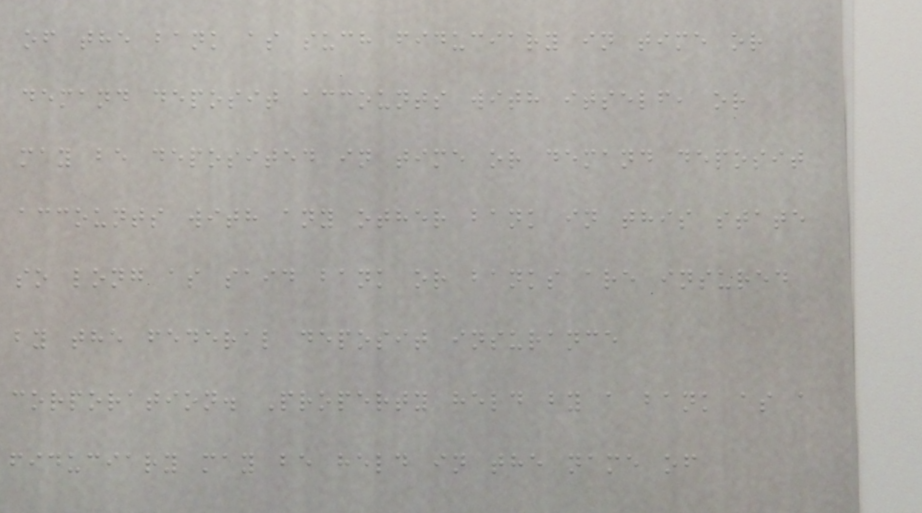of the bank as such fiduciary in time or
demand deposit accounts with itself, or
may be deposited in time or demand deposit
accounts with any other bank in this state
so long as said bank or banks are insured
by the federal deposit insurance
corporation. Property held by a bank as a
fiduciary may be held in the name of
